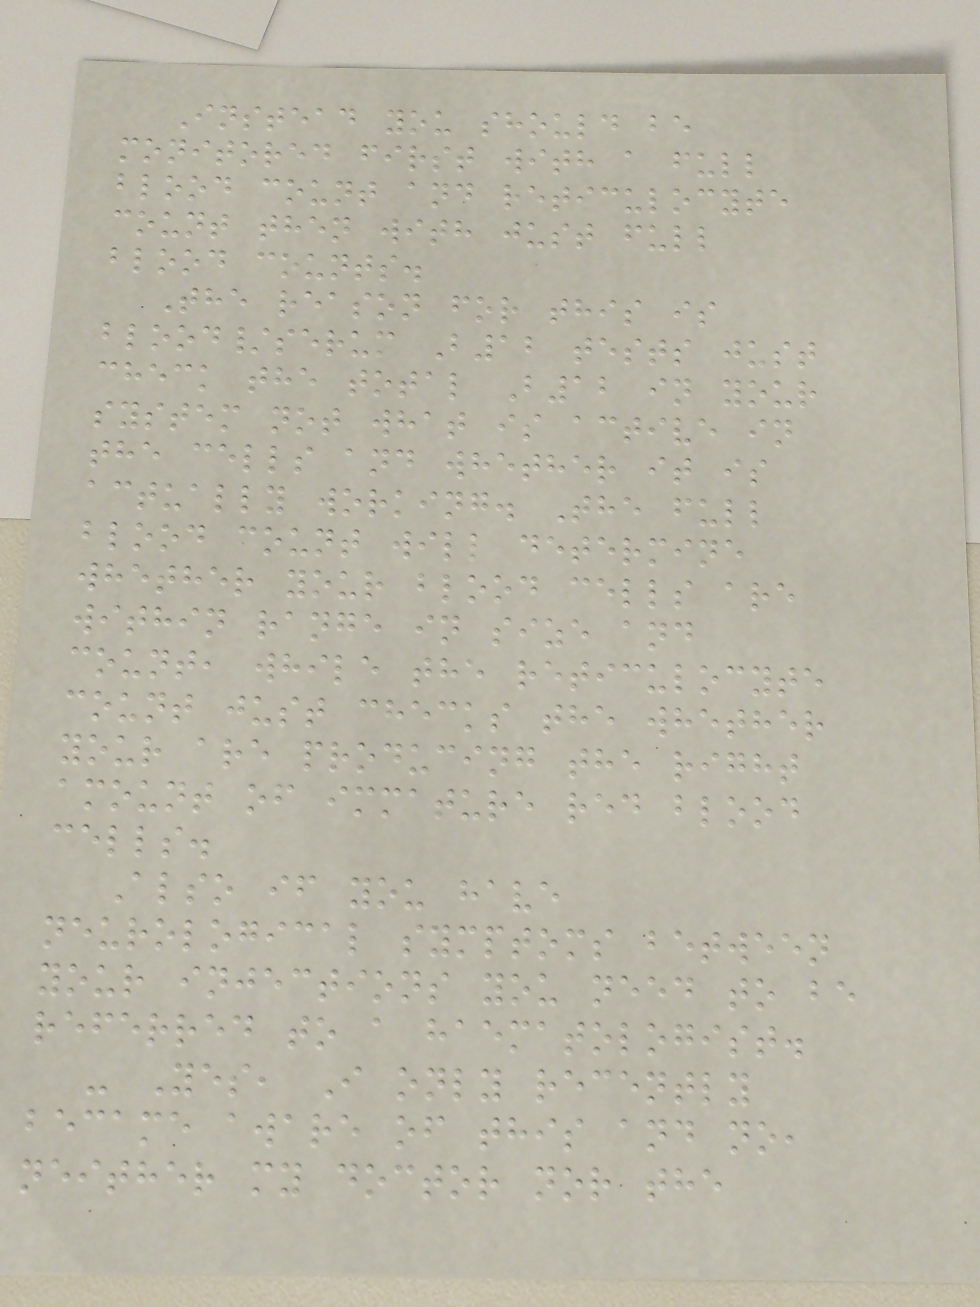Instead you should be
monitored first with a full
blood count and reticulocyte
count then with just full
blood counts.
The reason for this is
blood/serum B12 tests just
check the total B12 in your
system not what is active in
the cells and whether it is
actually working. The full
blood count will determine
whether your blood cells are
within range in size and
count, while the reticulocyte
count just checks the whether
your are producing the right
amount of immature red blood
cells.
Also if you have
neurological symptoms between
your injections you need to be
referred to a haematologist.
- Yes, I only recently
became aware of this and no,
neither my doctor nor the
